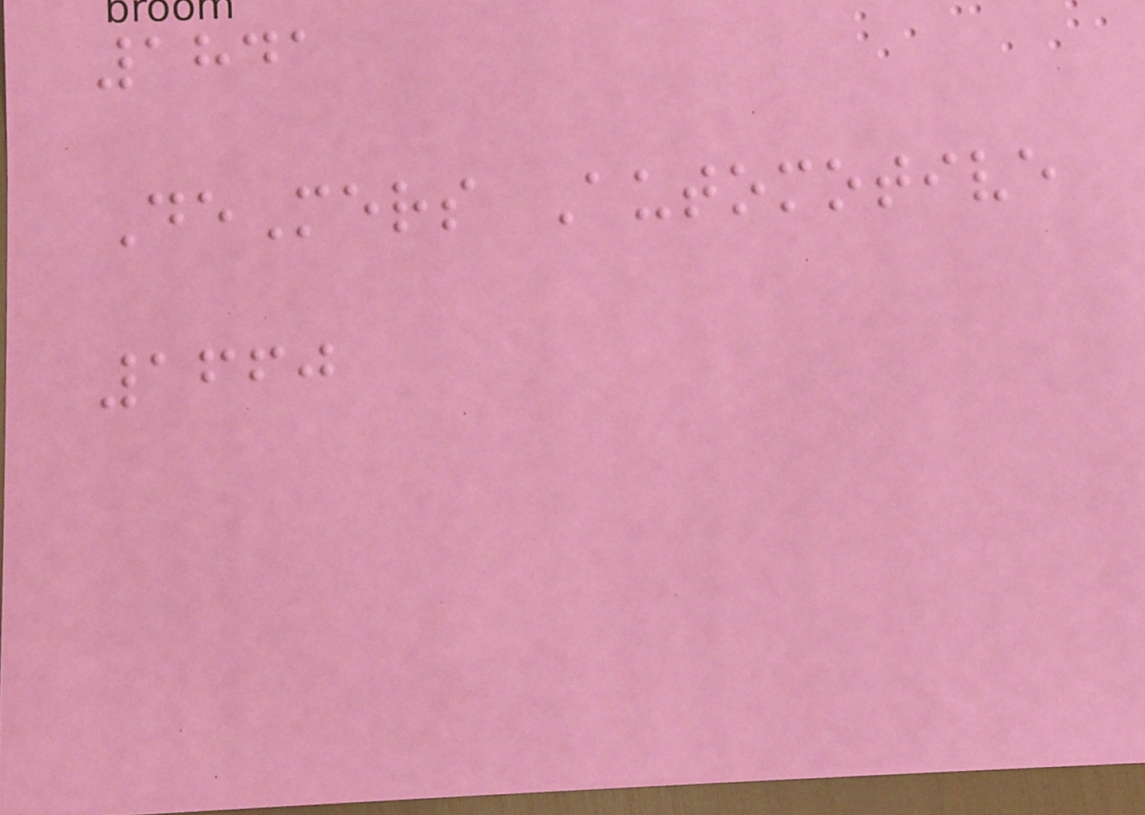1841
DeMers Automotive
1660
